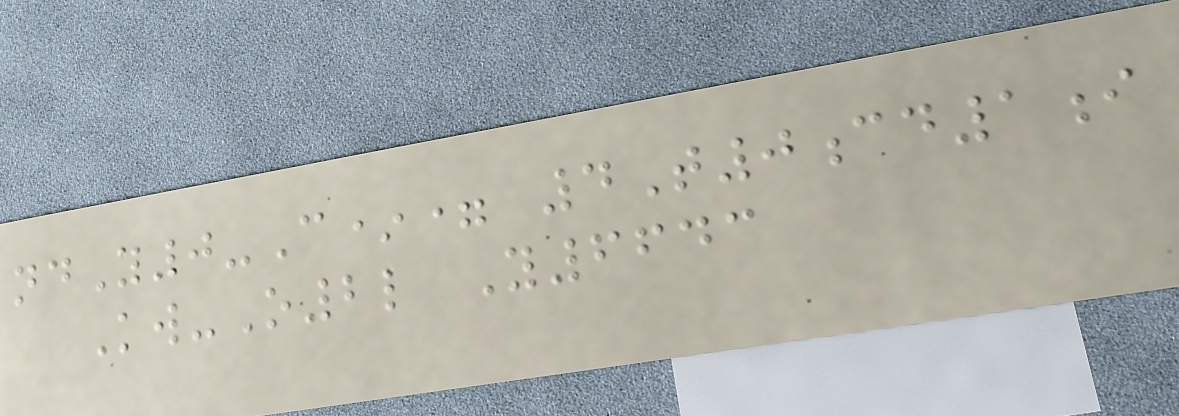ndY0-C*= 4T0cd1i
Kw-O2l Y6643
